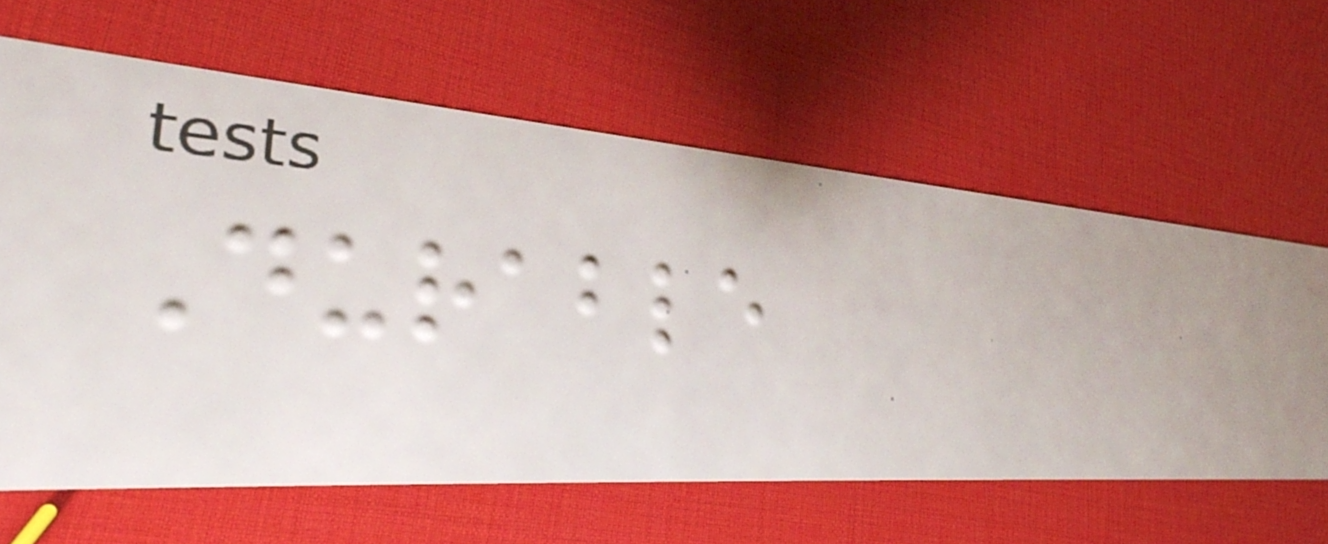Durable
